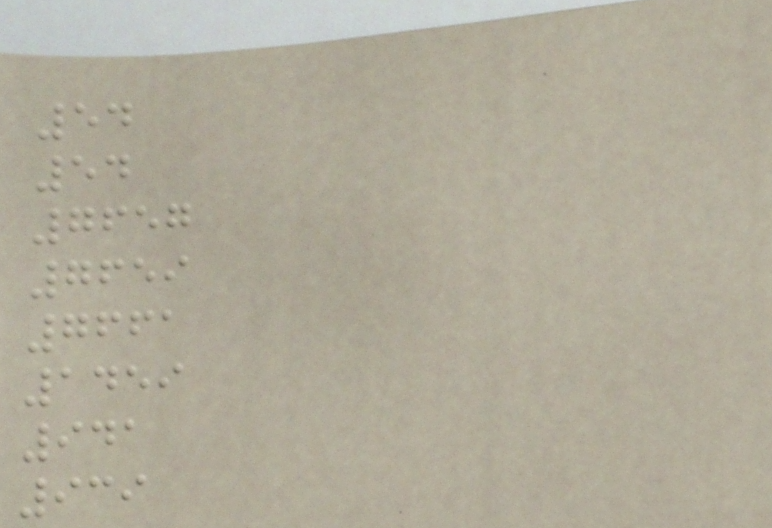54
54
7657
7659
7661
1459
941
939
